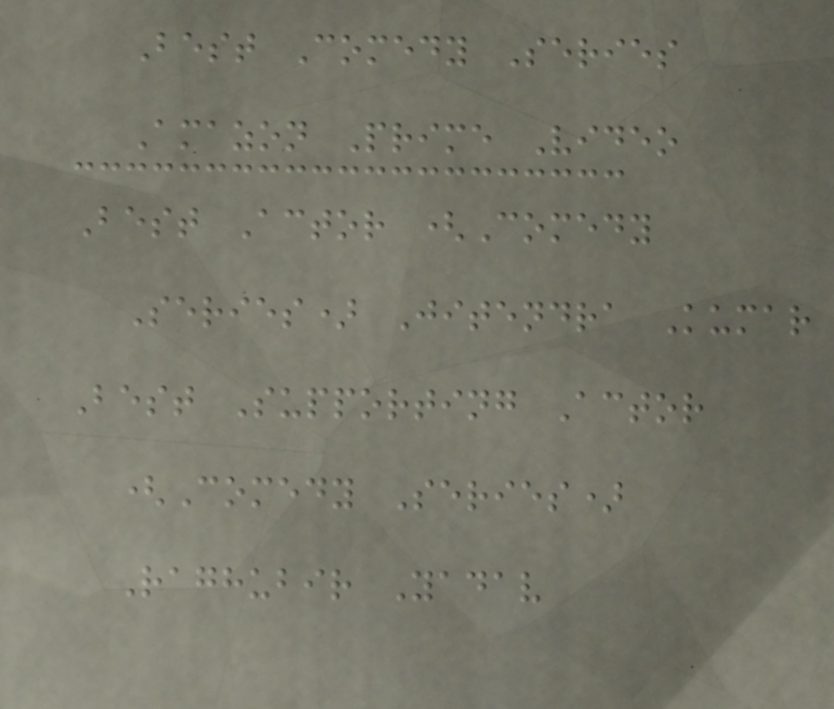Best Comedy Series
Amazon Prime Video
Best Actor (Comedy
Series) Jitendra Kumar
Best Supporting Actor
(Comedy Series)
Raghubir Yadav
